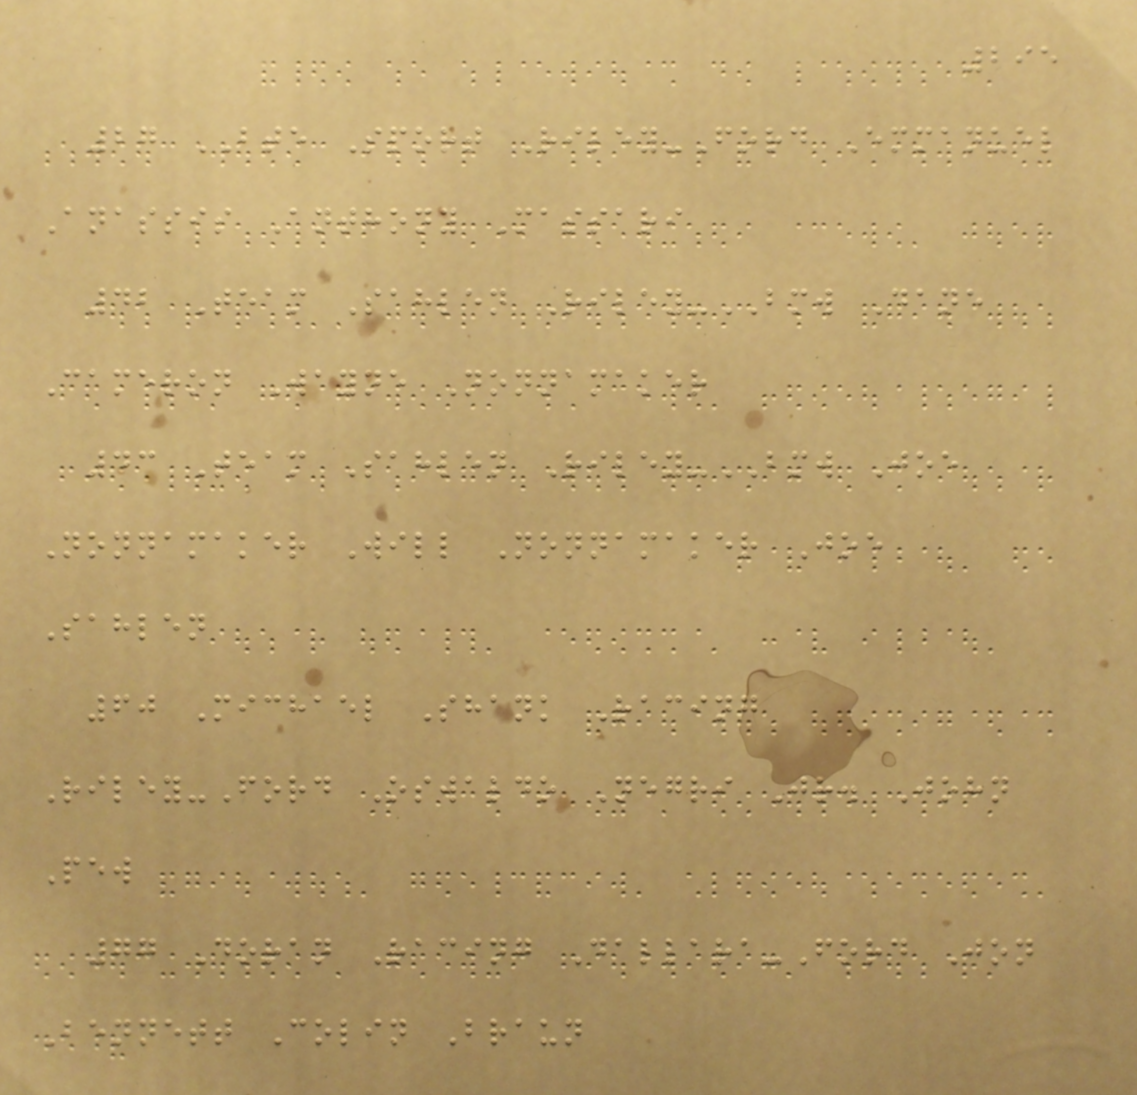295
27 BTE Sport Riley-Ford Emmanuel
Anassis Anthony Massari
42 Team Sahlen Riley-BMW Dane
Cameron Wayne Nonnamaker
43 Team Sahlen Riley-BMW Joe
Nonnamaker Will Nonnamaker Joe
Sahlen
60 Michael Shank Racing
Riley-Ford Oswaldo Negri Jr. John
Pew
77 Doran Racing Dallara-Ford Jon
Bennett Colin Braun
